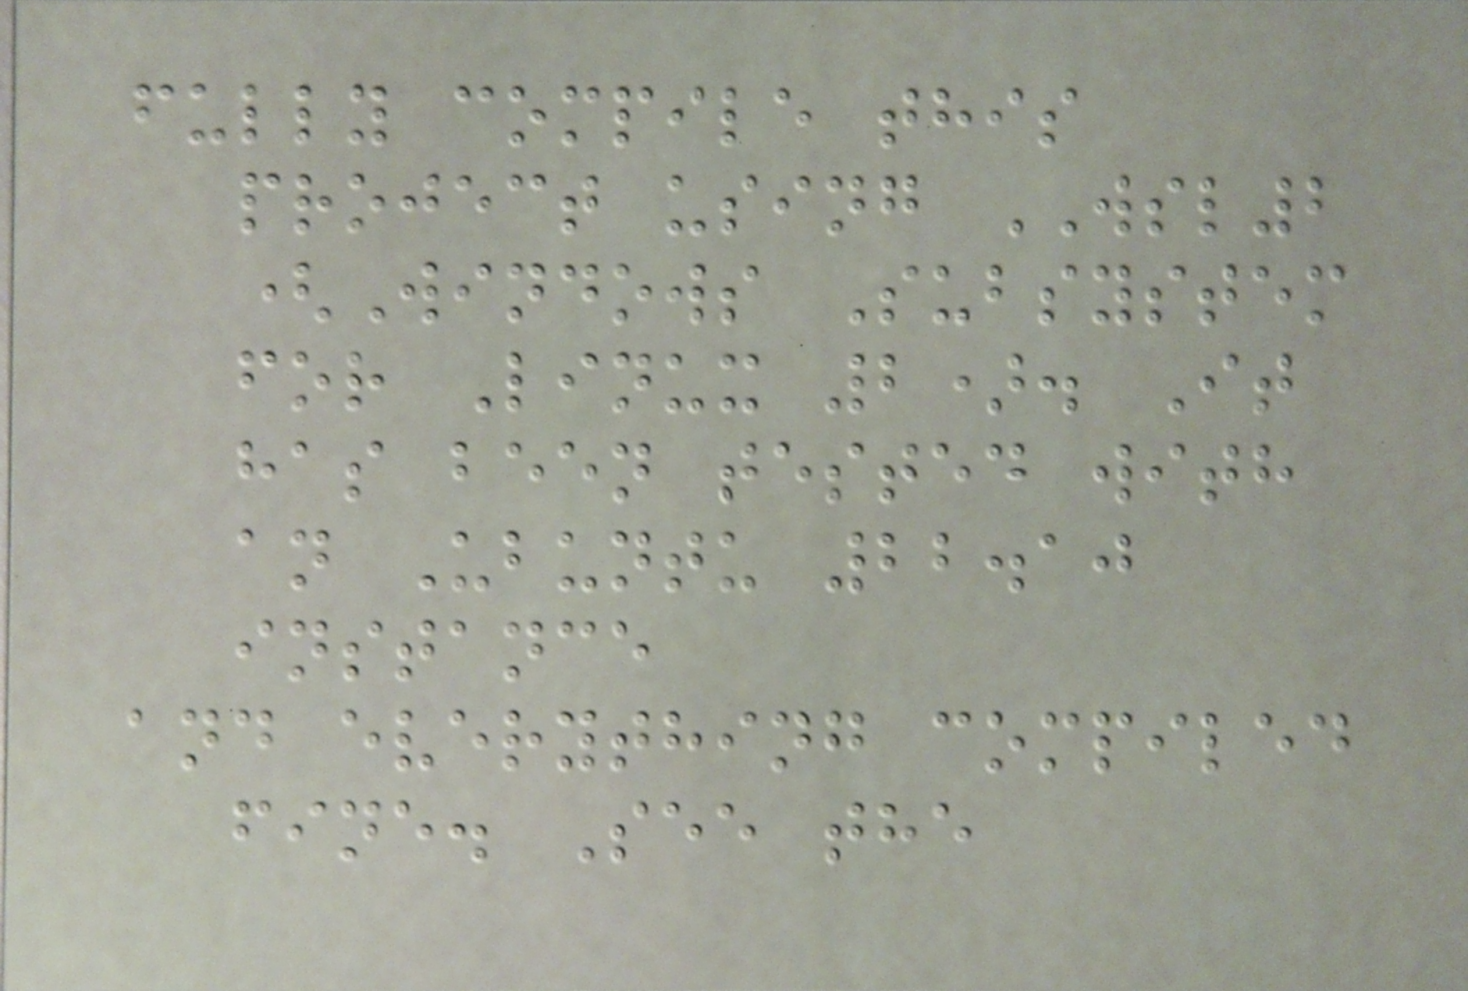fully compile this
project using WSL2
(Windows Subsystem
for Linux 2). It
has been tested with
an Ubuntu 22.10
instance
and everything compiled
fine. See the
